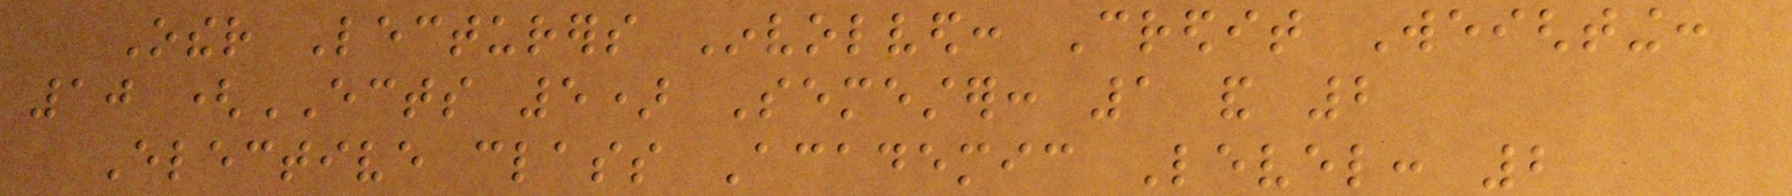Other Lecturers Involved: Credit Weighting:
10 (ECTS 5) Semester: 1 and 2
Elective class Academic Level: 2
